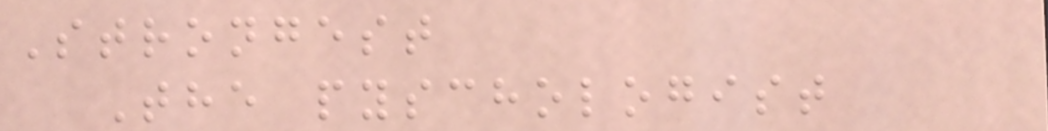Strongest
The pyschologist
